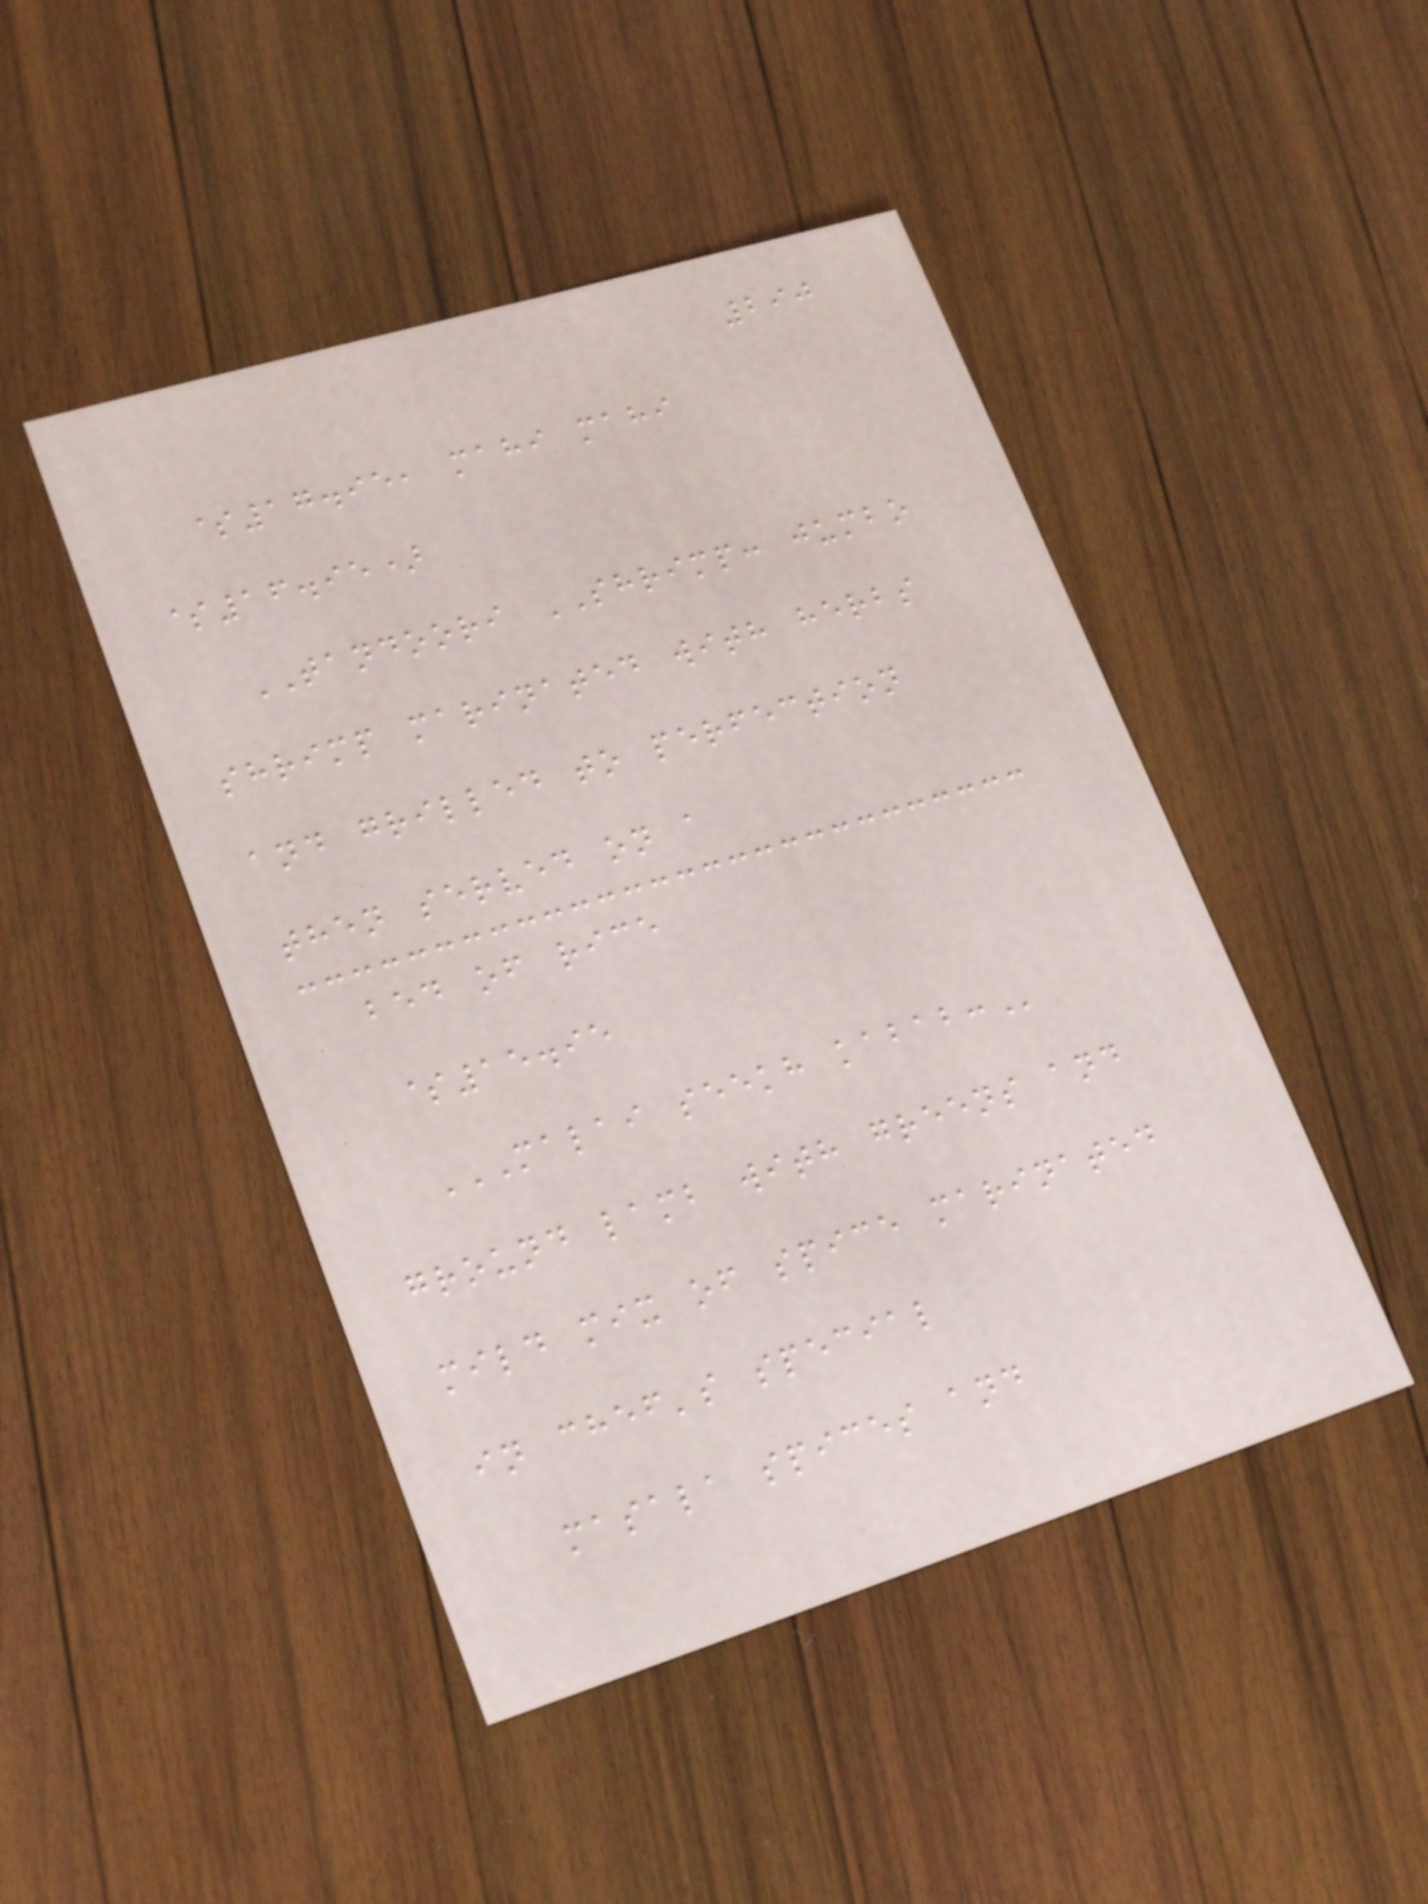290
$17.95, mahi mahi
$16.95)
TANDOORI SHRIMP: jumbo
shrimp marinated with herbs
and grilled to perfection
then served on a
bed of rice
$15.95
MALAI SEEKH KABAB:
ground lamb with greens and
mild mix of spice marinated
in chef's special
masala spices and
